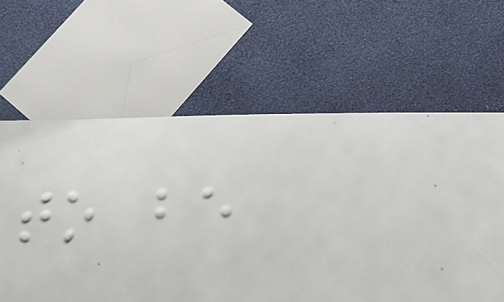to be
